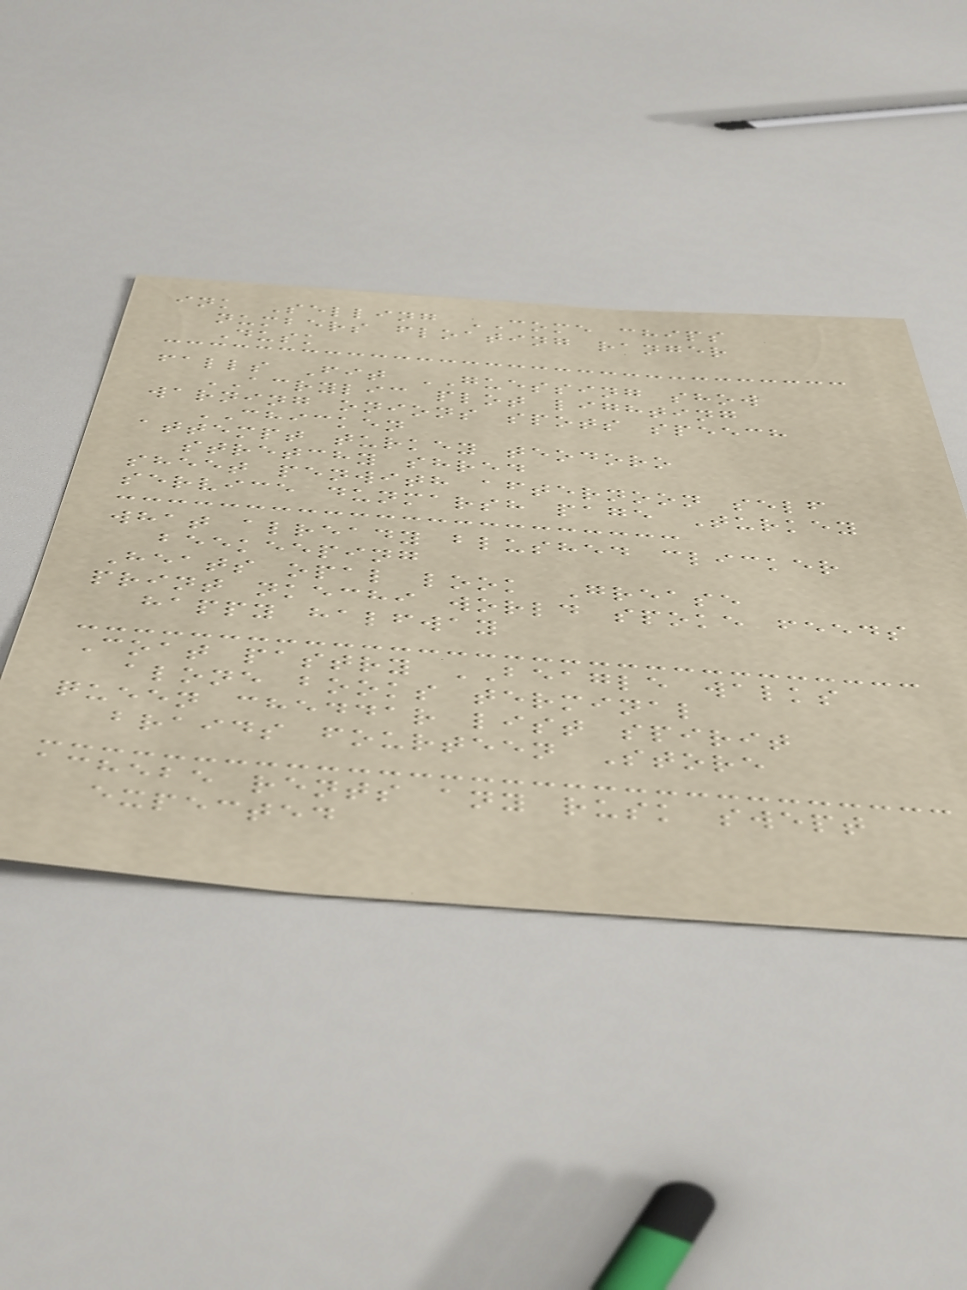ink Selling COME chips
numbers floating ranger
Dusk
falls Fit GUESSING show
ACRYLIC plot lighting
warning onions spots speech
CHICKEN
attempt turkey teodoro
stretchy shred
sheet penwith afternoon self
service dunmarsh page Turkey
what already blushed clicker
beekeeping
Heats opal look Grease
print nkechi world spoke feeds
happy halfway
Coat pastry BEAGLE walks
alone books terminal
queen cheddar list spirit
braids fourteen Store
achebe rents any rusk swept
expected
